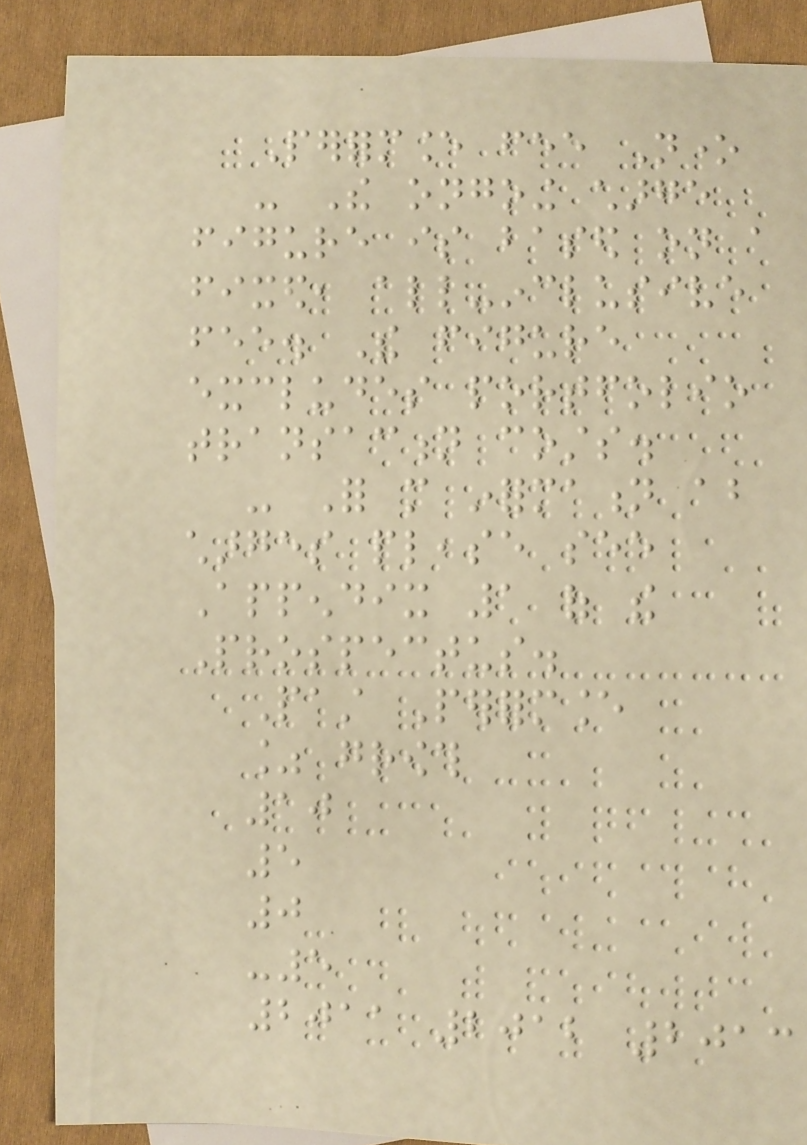Performance fee None
- The ongoing charge
figure is based on a
fixed, all-inclusive
fee. The figure
excludes portfolio
transaction costs.
- For more information about
charges please see
Appendix 1 of the
Prospectus.
Past Performance
% growth
10
5
0
-5
2011 2012 2013
